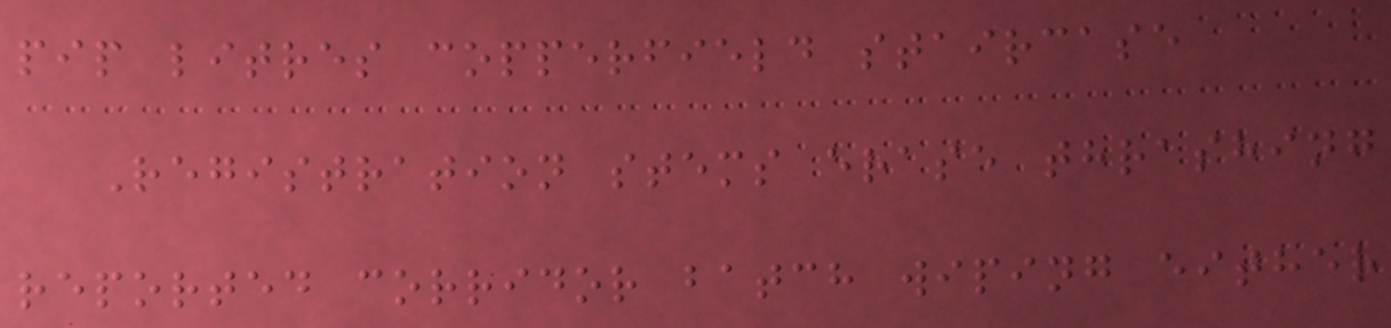pip litres copperfield staircase
Registration stems erase thrashing
reported corridor batch wiping either
